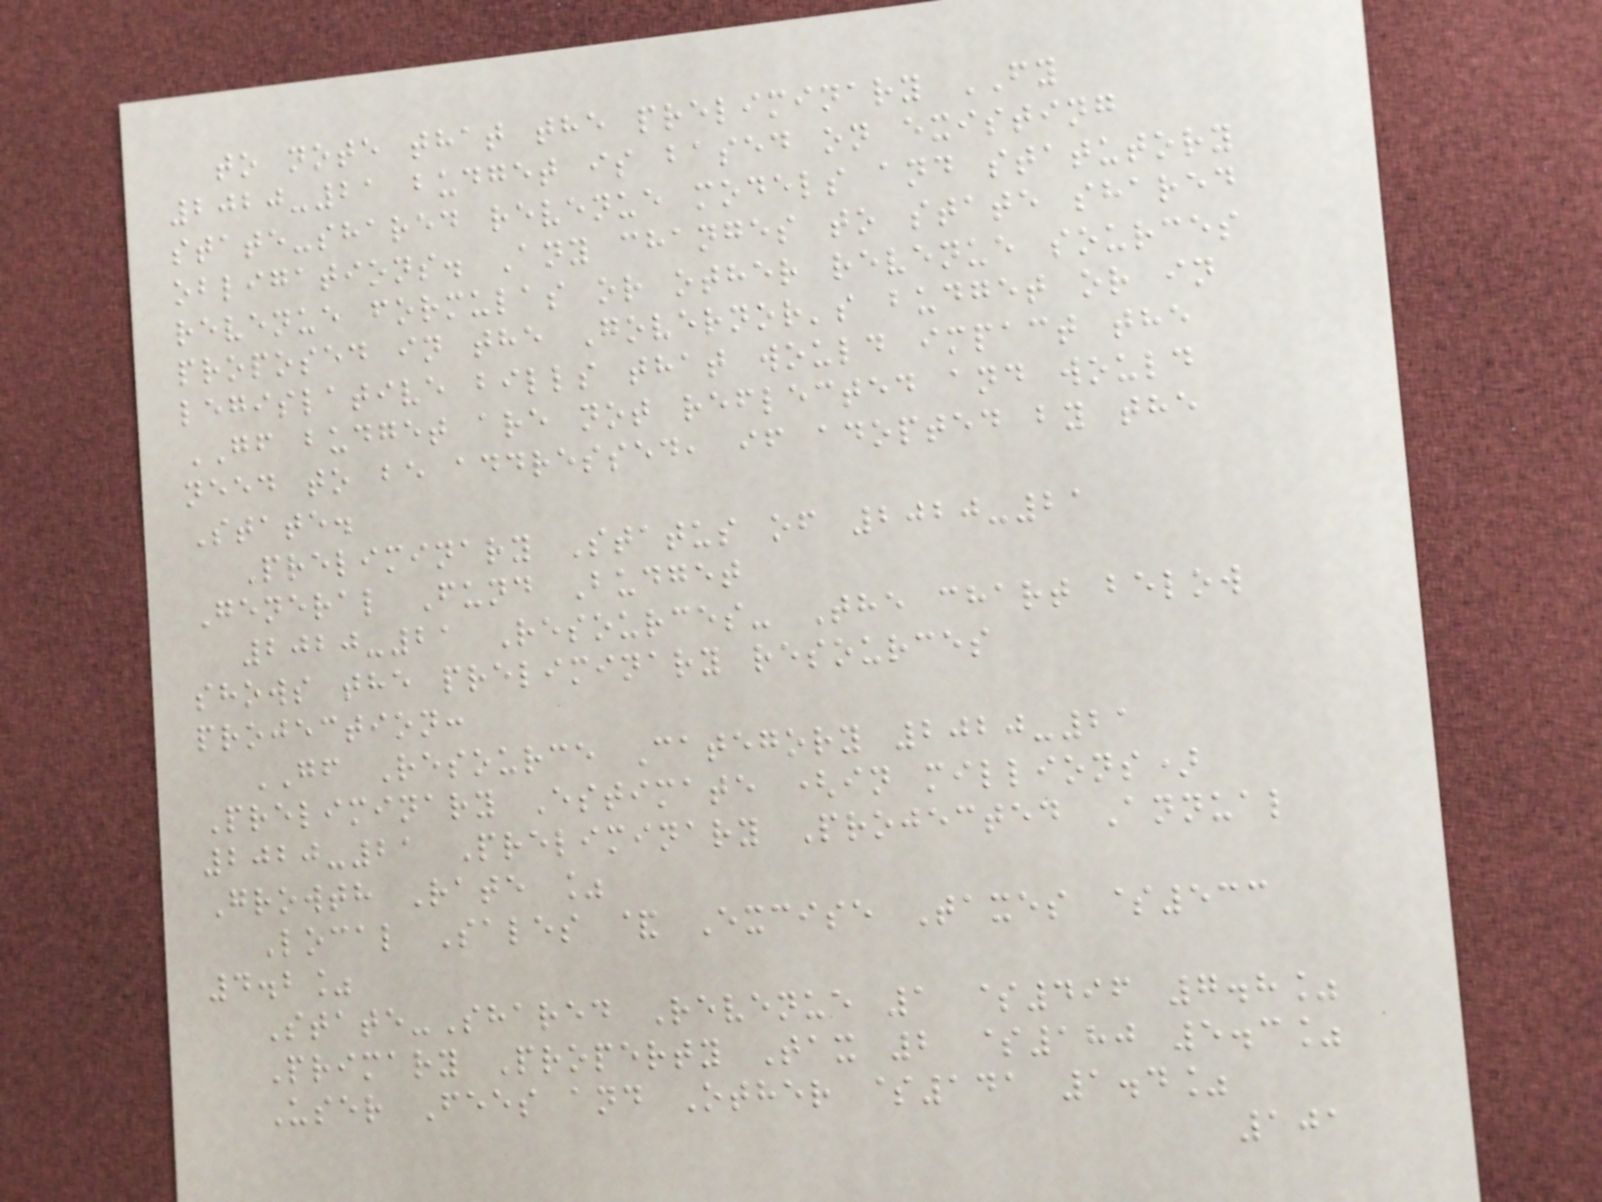to note that the preliminary FY
2020-21 budget is based on existing
state-shared revenue models and statutory
obligations. Any changes to state shared
revenue formulas or other revenue sources
proposed in the Governor's budget or in
legislative bills that would impact the
GF budget are not reflected and would
need to be addressed, if adopted by the
State.
Preliminary Status of 2020-21
General Fund Budget
2020-21 Resources- The chart below
shows the preliminary resources
projection:
GF Resource Category 2020-21
Preliminary Estimate (in millions)
2020-21 Preliminary Projected Annual
Growth Rate %
Local Sales & Excise Taxes $533
4.2%
State-Shared Revenue 1 $496 7.8%
Primary Property Tax 2 $180 5.3%
User Fees and Other $141 1.4%
101
